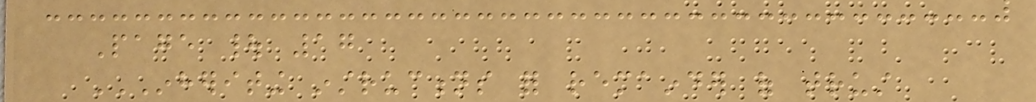Page | 17
INHERITING INSTRUCTIONS FOR REMAINDER OF TRUST
